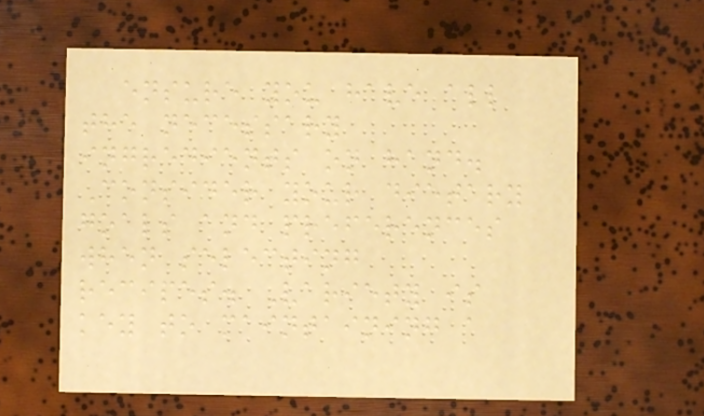ensure you have all
the necessary
ingredients on hand.
Consider your dietary
goals and preferences
when selecting
recipes. Variety is
key to maintaining a
